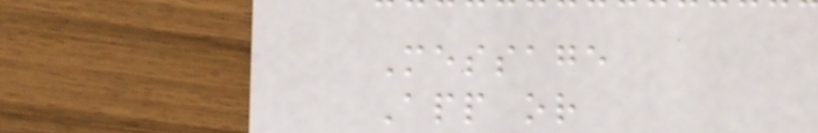Message
App or
